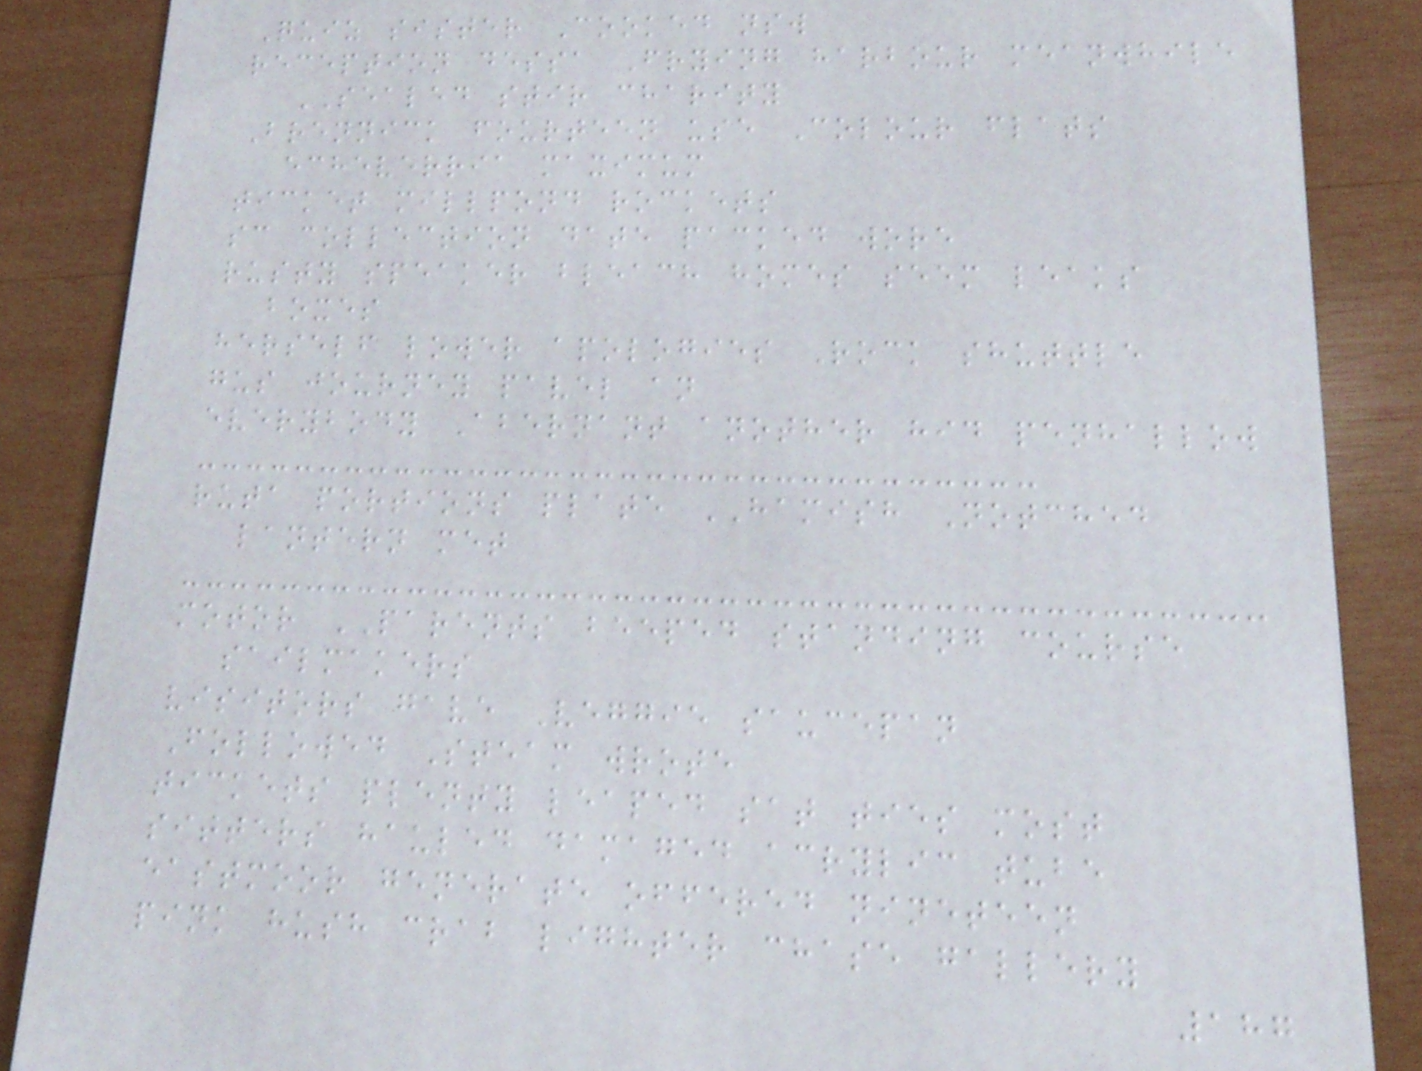Quiz sister Cooked nsw
reception dessa Frying harbour meanwhile
SEALED stir charity
Brennick fourteen use Colour flats
echeverria maximum
ticket millpond rockets
sc collection date packed wore
rusty speaker bleach homes seem leaks
boxes
herself lower apologies Rock shuttle
gus journey pavel an
everybody Abernant another hid penhallow
ruta portions plate HAMISH Notched
lantern met
motor PARENTS beeped standing course
sailmakers
visitors gave Veggie saucepan
Followed Steam wrote
tickets plenty leaped sat ties most
sitters hauled damaged acrylic tube
eastmoor generate offered nineteen
pink hush crab lighter chase gallery
187
